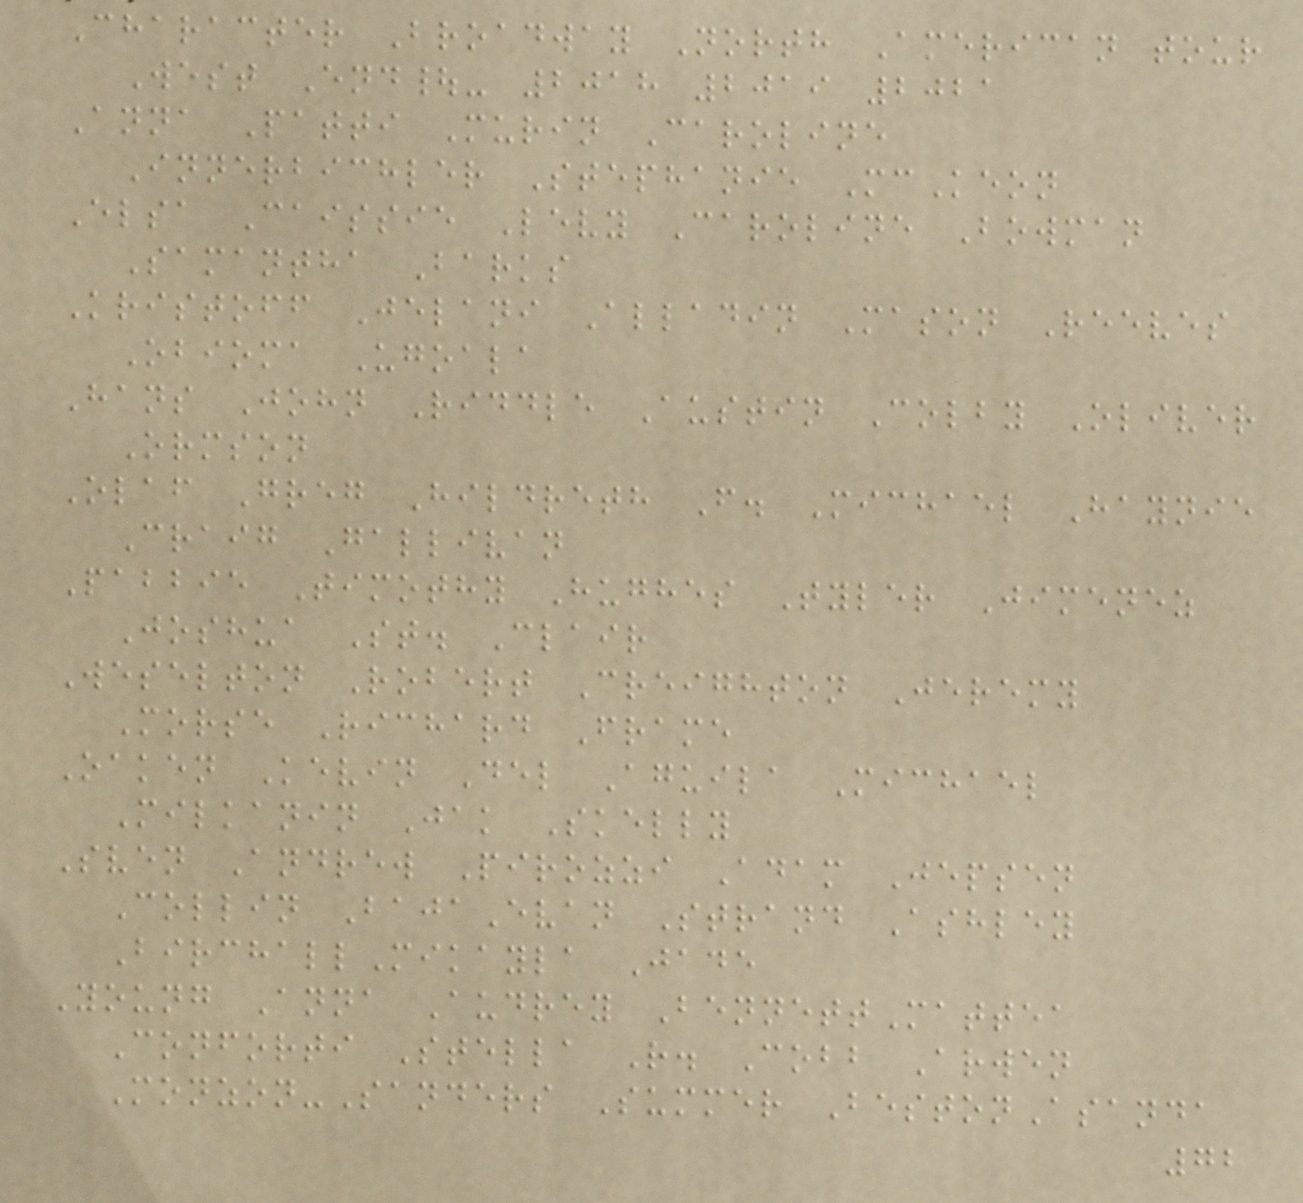Character Broadway North American tour
West End|- 2018 2019 2021
Anna Patti Murin Caroline
Innerbichler Stephanie McKeon
Elsa Caissie Levy Caroline Bowman
Samantha Barks
Kristoff Jelani Alladin Mason Reeves
Obioma Ugoala
Hans John Riddle Austin Colby Oliver
Ormson
Olaf Greg Hildreth F. Michael Haynie
Craig Gallivan
Pabbie Timothy Hughes Tyler Jimenez
Joshua St. Clair
Weselton Robert Creighton Jeremy
Morse Richard Frame
Oaken Kevin Del Aguila Michael
Milkanin Jak Skelly
Sven Andrew Pirozzi Adam Jepsen
Collin BajaEvan Strand Ashley
BirchallMikayla Jade
Young Anna Audrey BennettMattea
Conforti Stella R. Cobb Arwen
Monzon-Sanders Summer BestonAsanda
72
